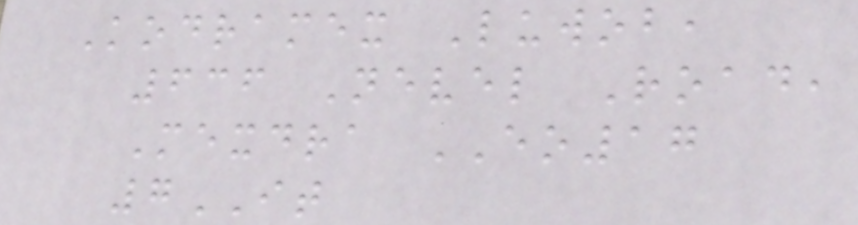Kodramex Luwob,
636 Nevel Road,
Mexdra EO17
7IT
